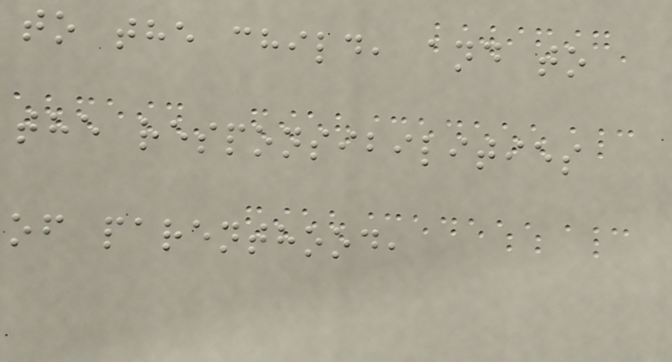to the child, and to
the responsibilities
of parenthood,
